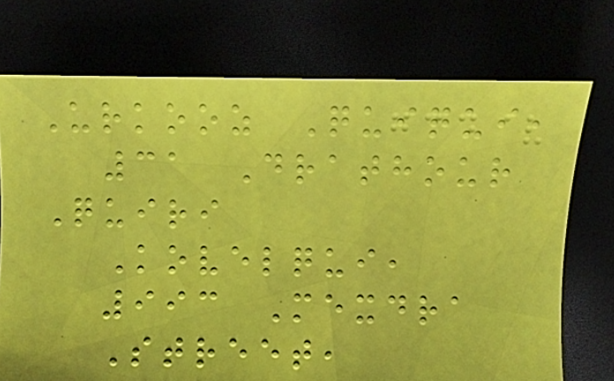Urkooz Quiqui,
31 Drathour
Quiri
Kovelqui,
993 Mexdra
Street,
